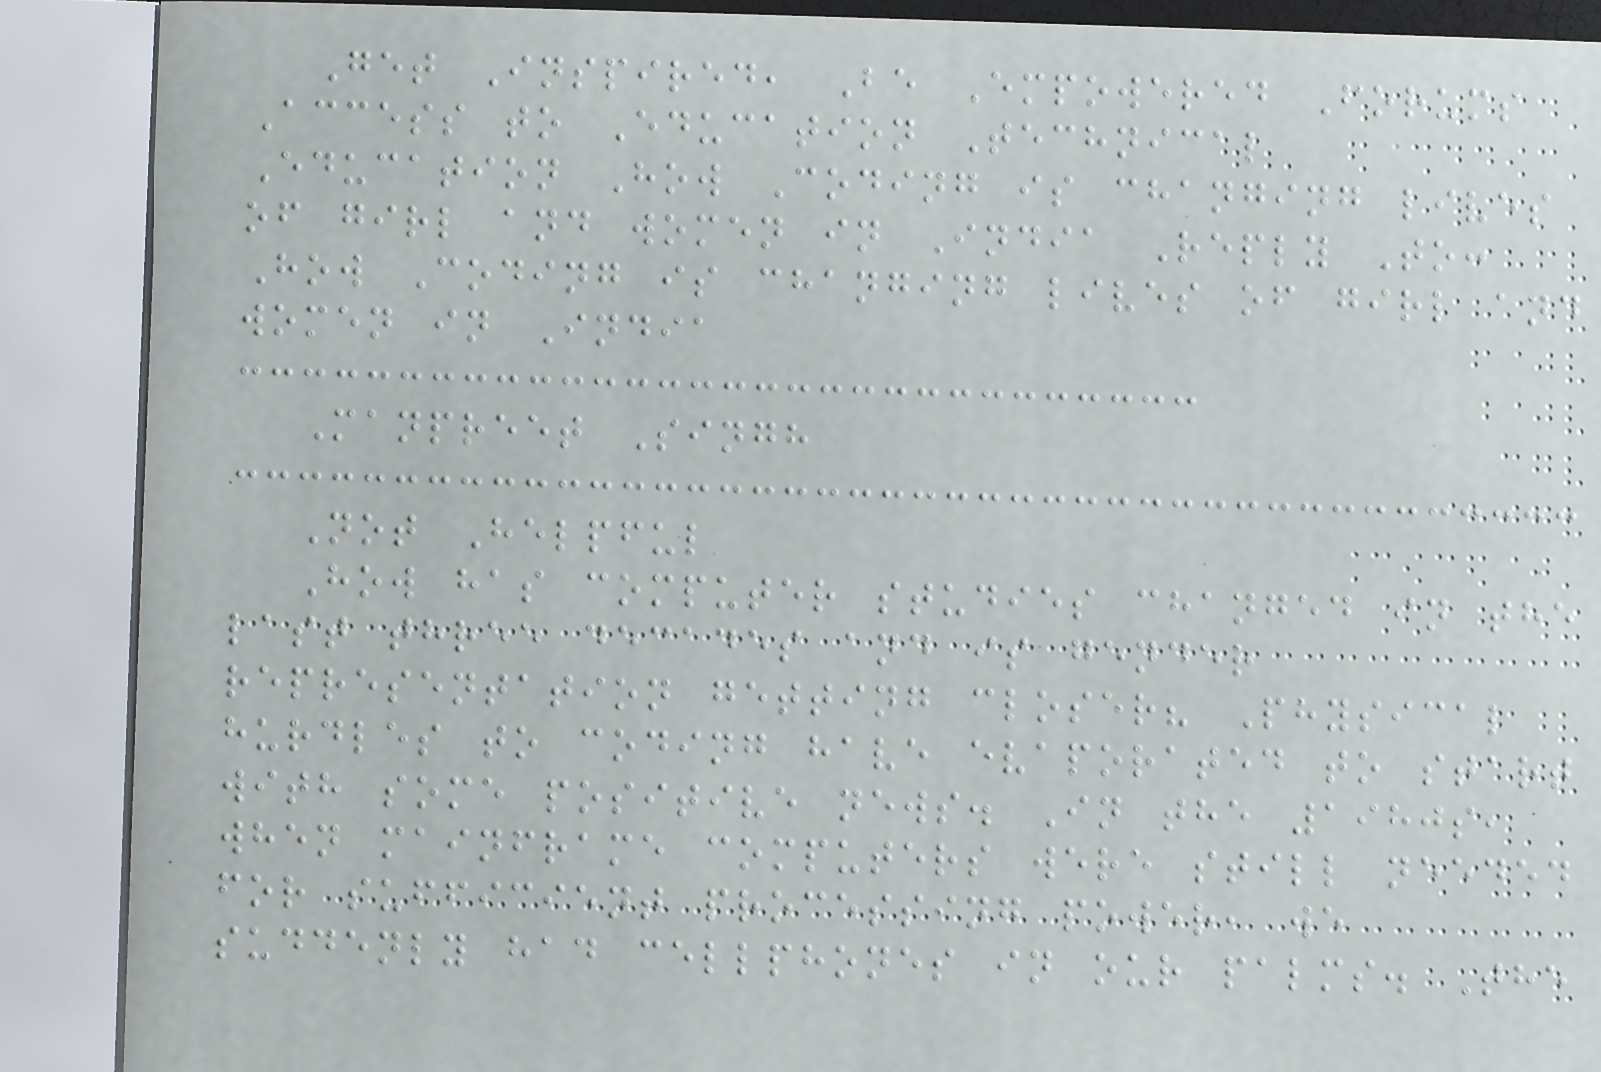Get Inspired, Be Empowered Forums
Access to Education Technical
Education How Coding is changing lives
of girl and women in India Reply To:
How Coding is changing lives of girl and
women in India
Manpreet Singh
Not Helpful
How has computer studies changed in the
last three decades and is gender
representation getting closer? Physical
hurdles to coding have evaporated to start
with some positive news. In the 1980s,
when mainframe computers were still needed
for sufficient processing power, we
suddenly had cellphones in our palms. The
